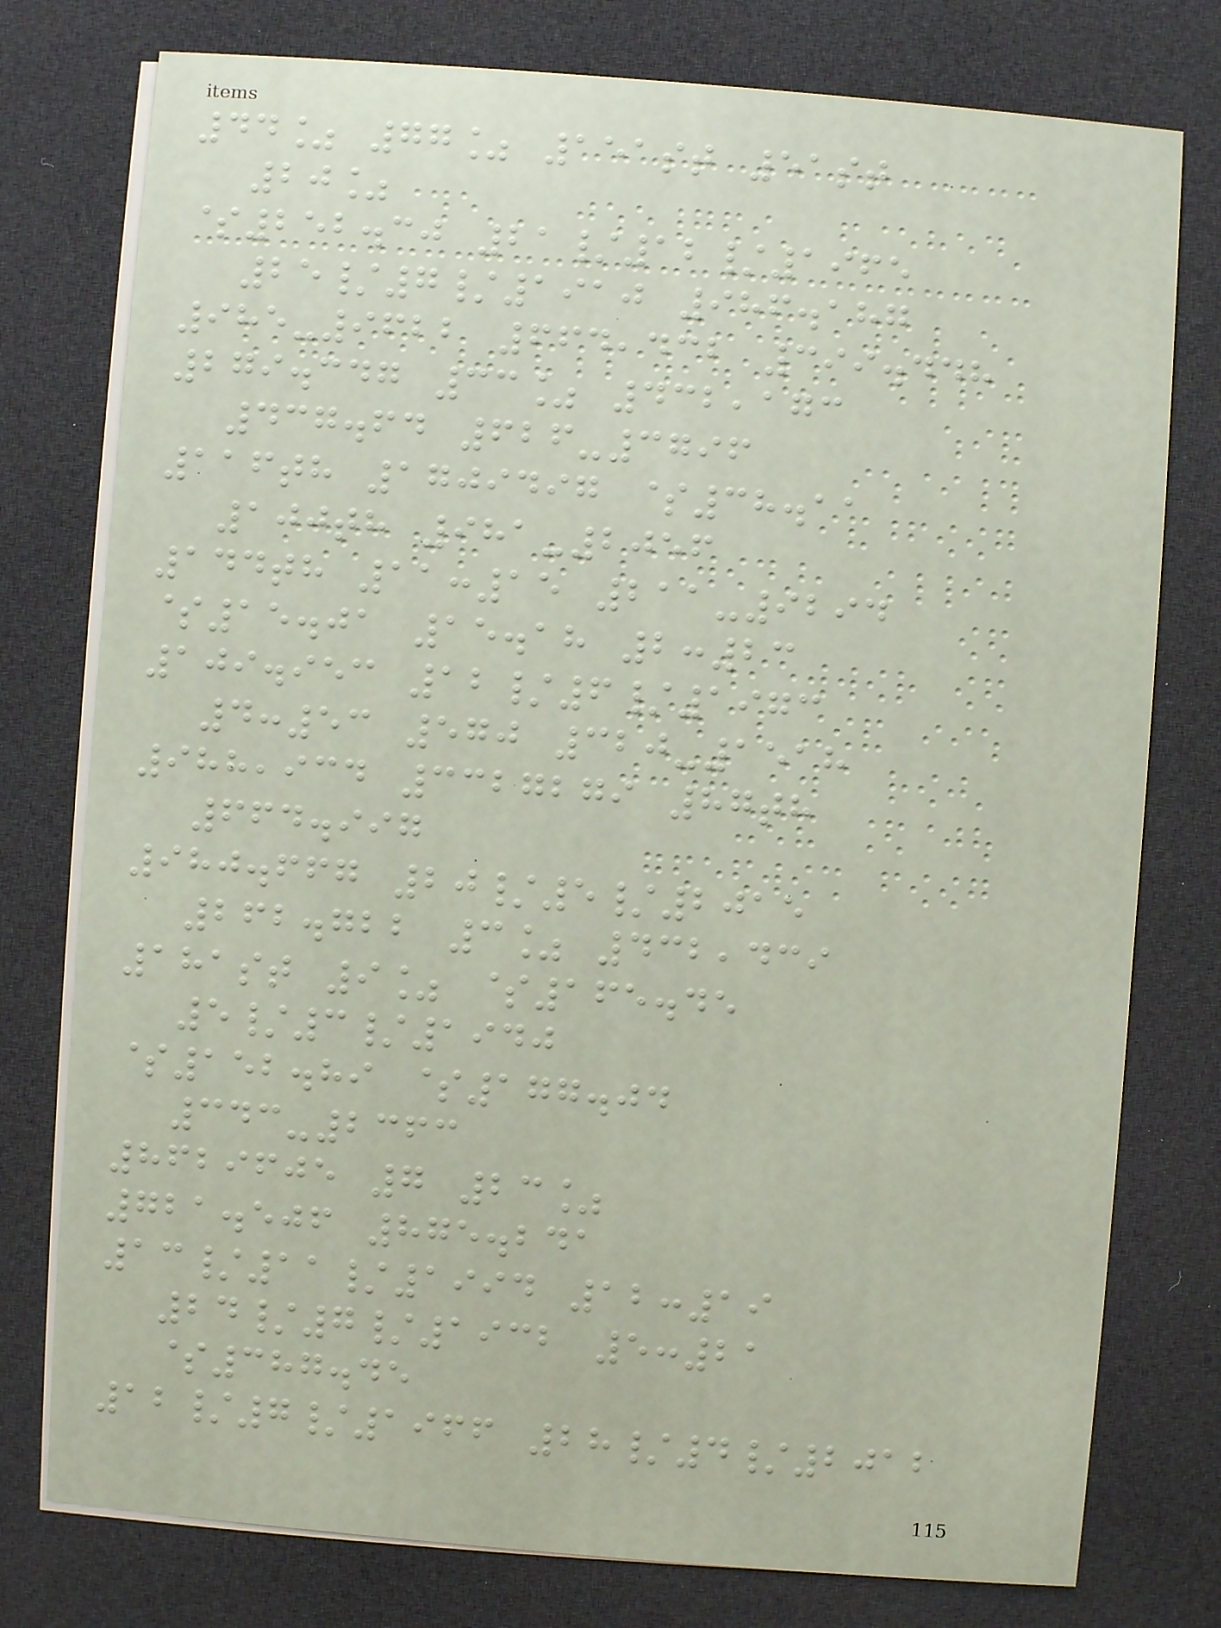44% 77% 151st 51st
20%
$252.30 21/12/1965
25/7/1910 986.187
985-9622 664,432 399.448
279.347 33% 432,173
437.64 626-3796
116th 1709497 $38.11
100th 981-2056
144th 11:15 211-9294
$15.01 15.18 2:23
109.953 12/6/1973
4:53 570 320-1518
988,934 3327279 87th
664.997
980.667 20/5/2015
262.722 3% 432,439
181st 9% $165.45
5/3/1940
$152.89 $177.04
343-2363
8629605 7 23%
721.506 875.241
13/11/1994 12:19
24/7/1932 5:21
$387.45
12/7/1966 28/4/2012
